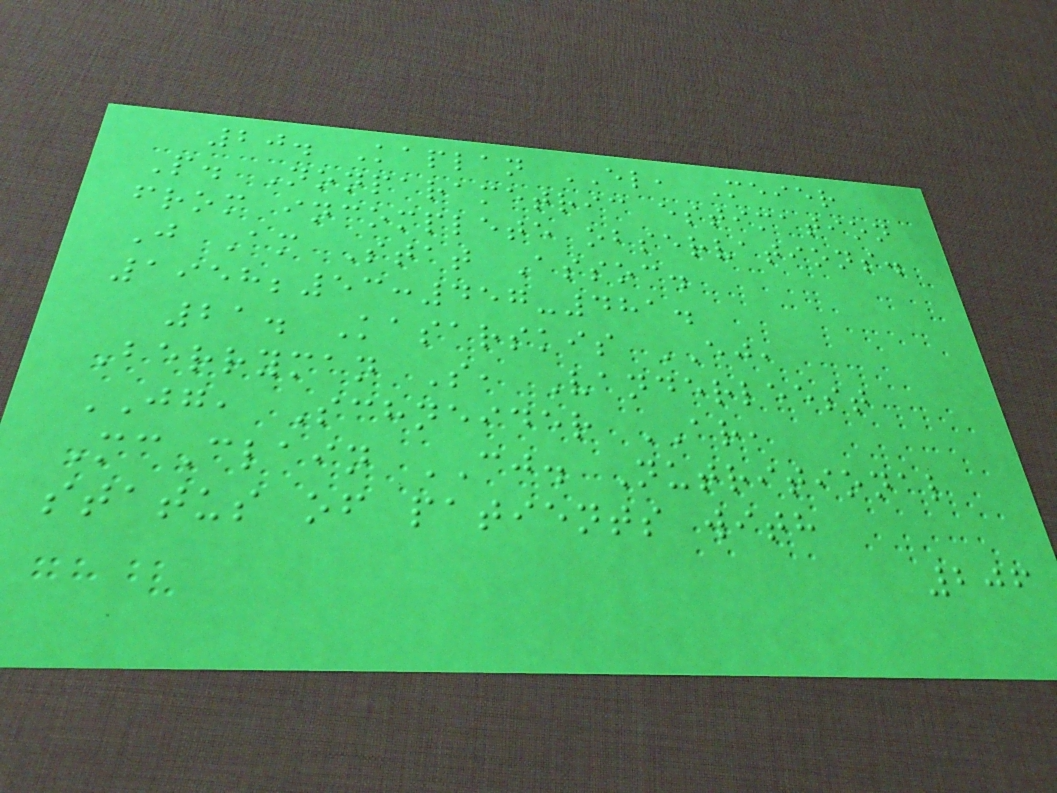20. Kaplan EL, Meier
P. Nonparametric estimation
from incomplete observations.
J Am Stat Assoc.
1958;53:457-481.
21. Kasarskis EJ,
Berryman S, Vanderleest
JG, Schneider AR,
McClain CJ. Nutritional
status of patients with
206
